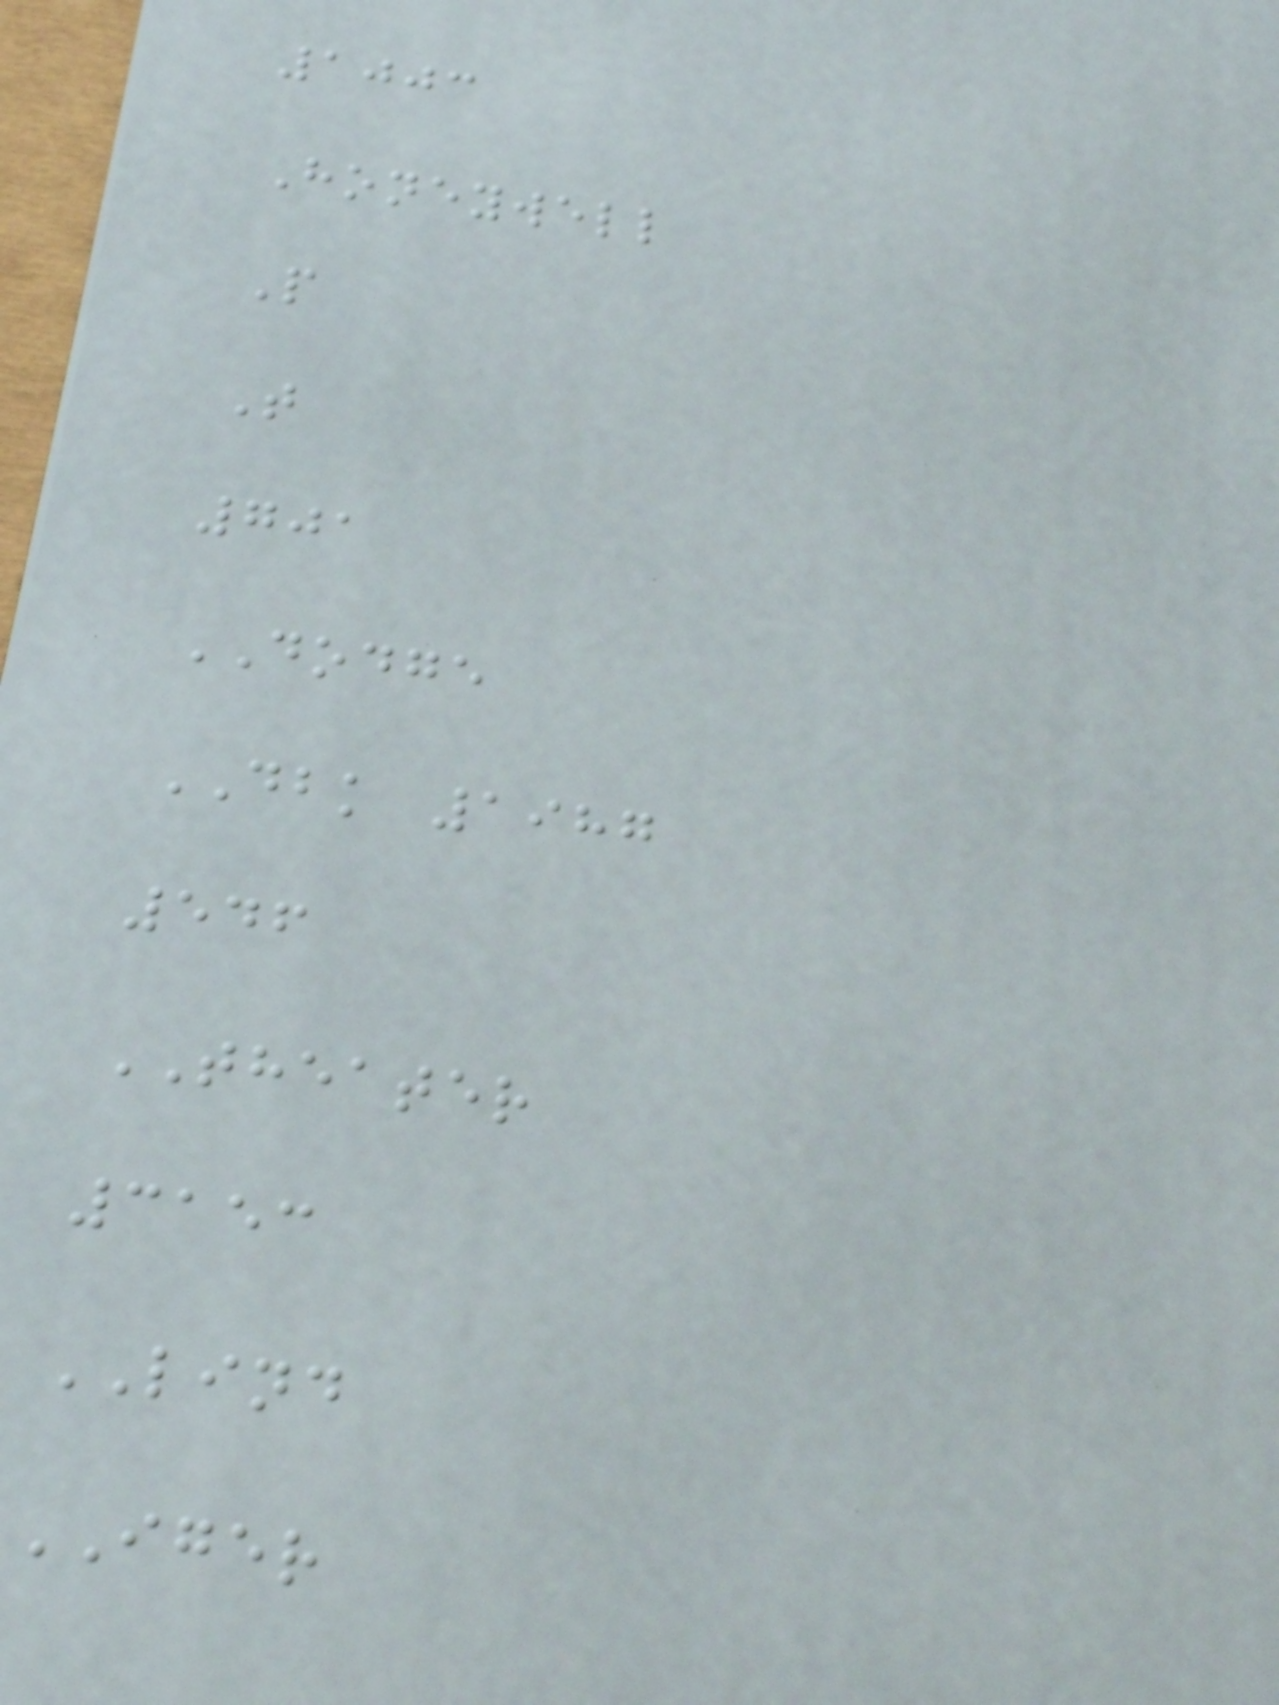1003
Honeywell
P
T
701
DODGE
DBK 1987
546
THEATER
3153
LIND
IGER
